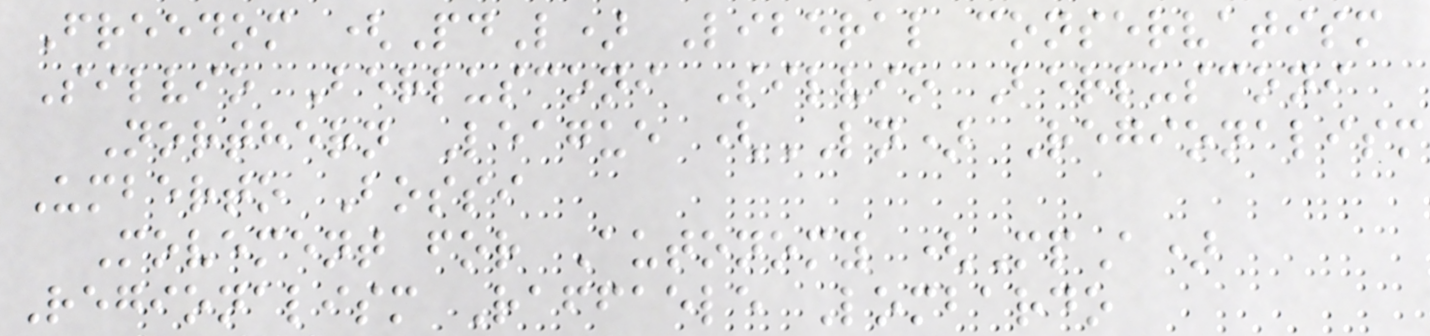Freedom (PdL) Liberal conservatism
Silvio Berlusconi Silvio Berlusconi
Northern League (LN) Regionalism
Umberto Bossi
Movement for Autonomy (MpA)
Regionalism Raffaele Lombardo
